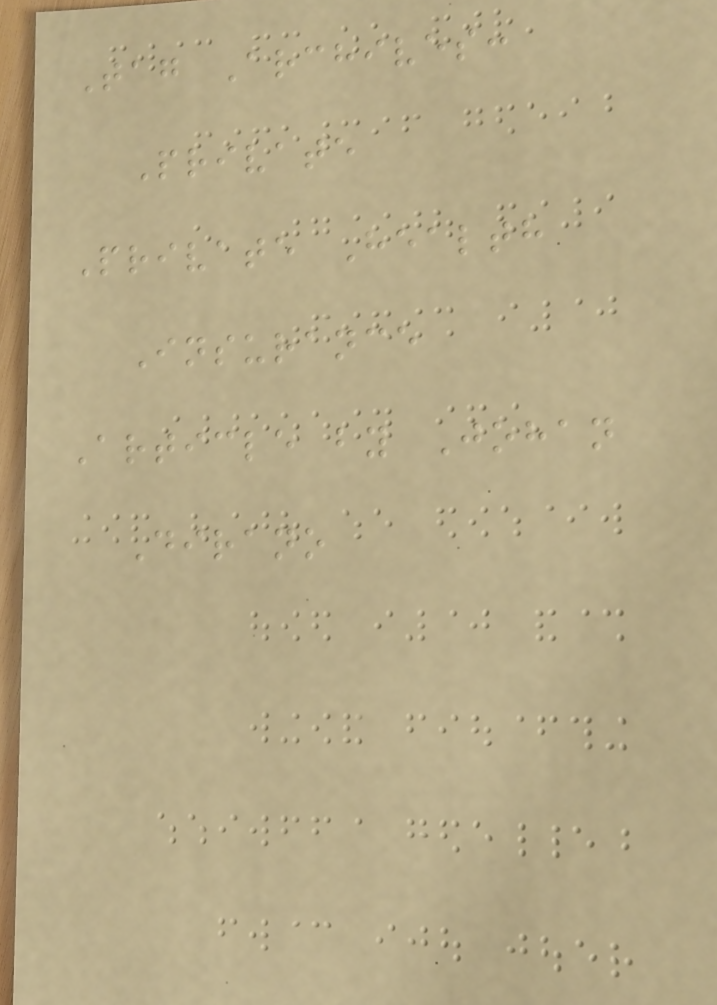Tag Archives:
Private
Private Health
Insurance
Article by Johan
Dirano
